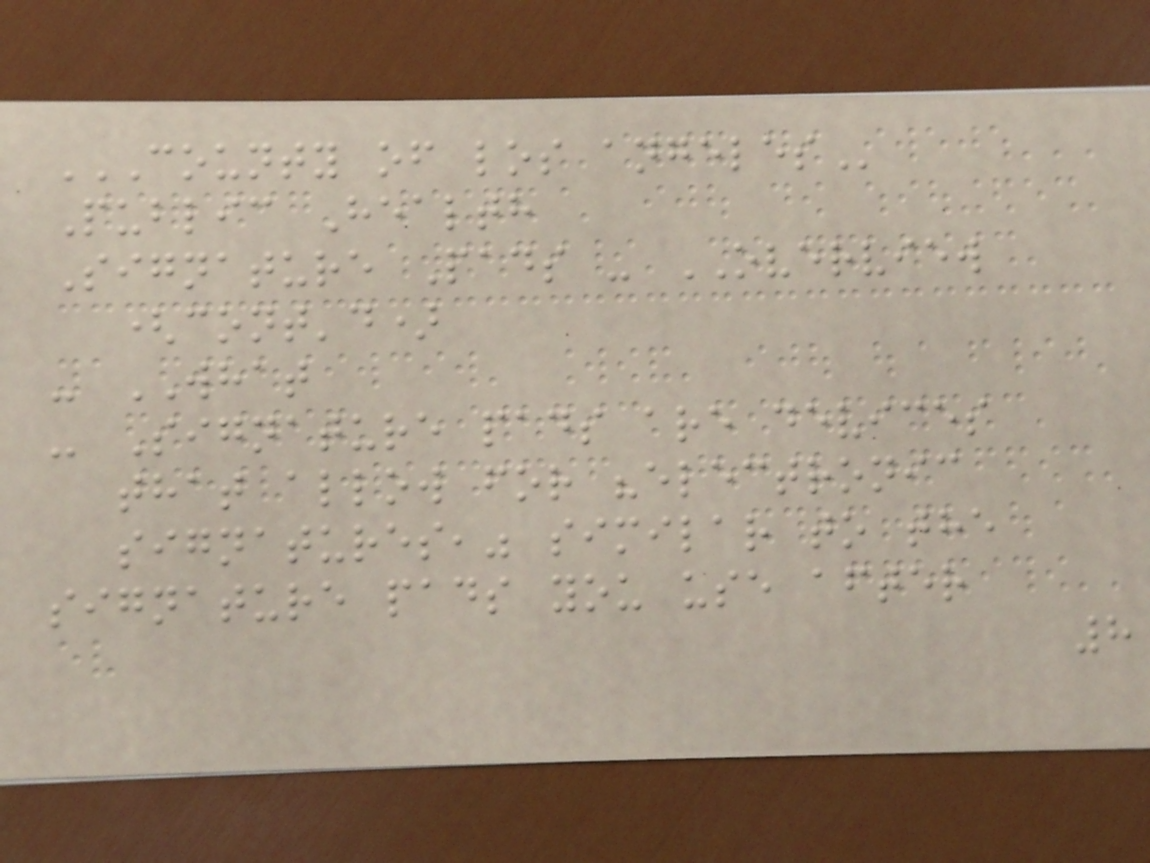COUNTY OF LOS ANGELES
Public Health
Signature Pads - OVERVIEW
(cont'd)
- WHAT
- Signature pads are devices
that allow for "electronic
signatures," similar to the
signature pads you use after
8
